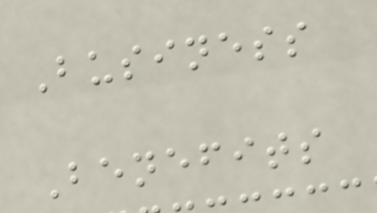Business
Benefits
